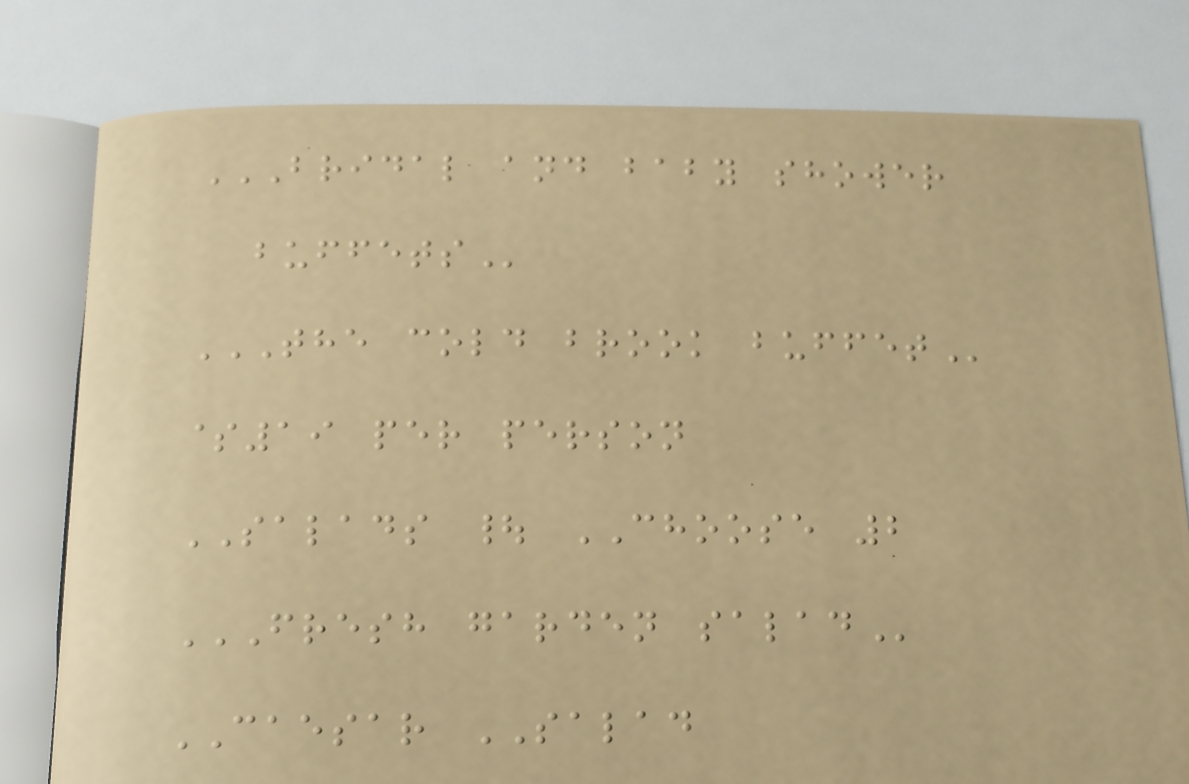BRIDAL AND BABY SHOWER
BUFFETS
THE COLD BROOK BUFFET
$19 per person
SALADS | CHOOSE 2
FRESH GARDEN SALAD
CAESAR SALAD
